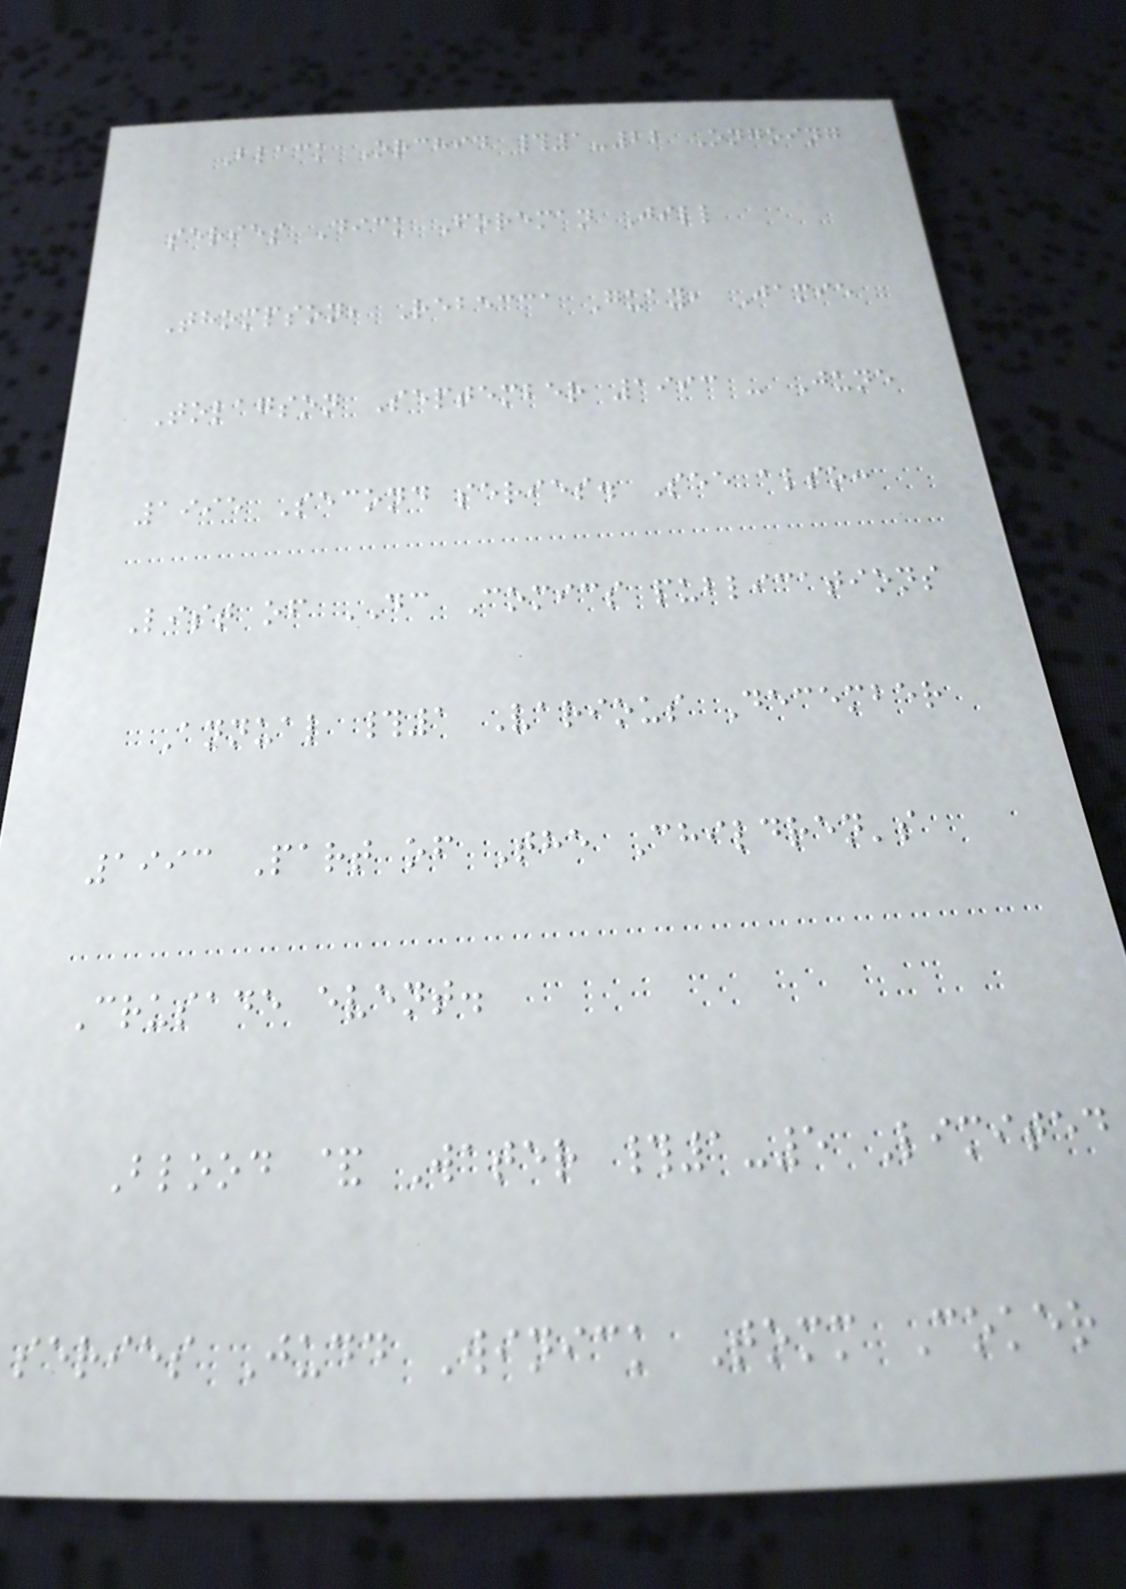Black Orchid #1-22 Ongoing
series Dick Foreman Jill
Thompson, Rebecca Guay, Jamie
Tolagson September 1993 - June
1995 Second series. See also:
List of DC Comics publications
Annual #1 Various December
1993 Part of The Children's
Crusade event.
Blood & Water #1-5 Limited
series Judd Winick Tomm Coker
